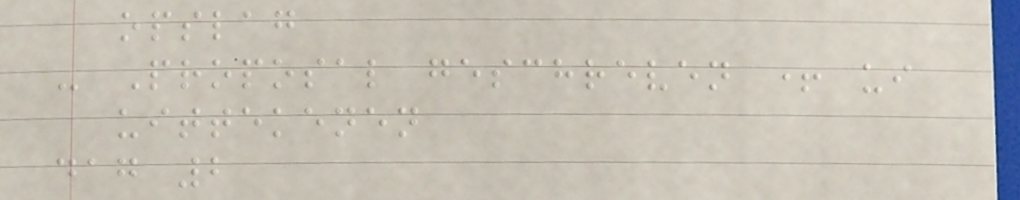opslag
- Proposal geschreven + ui
uittekenen
dag 2
